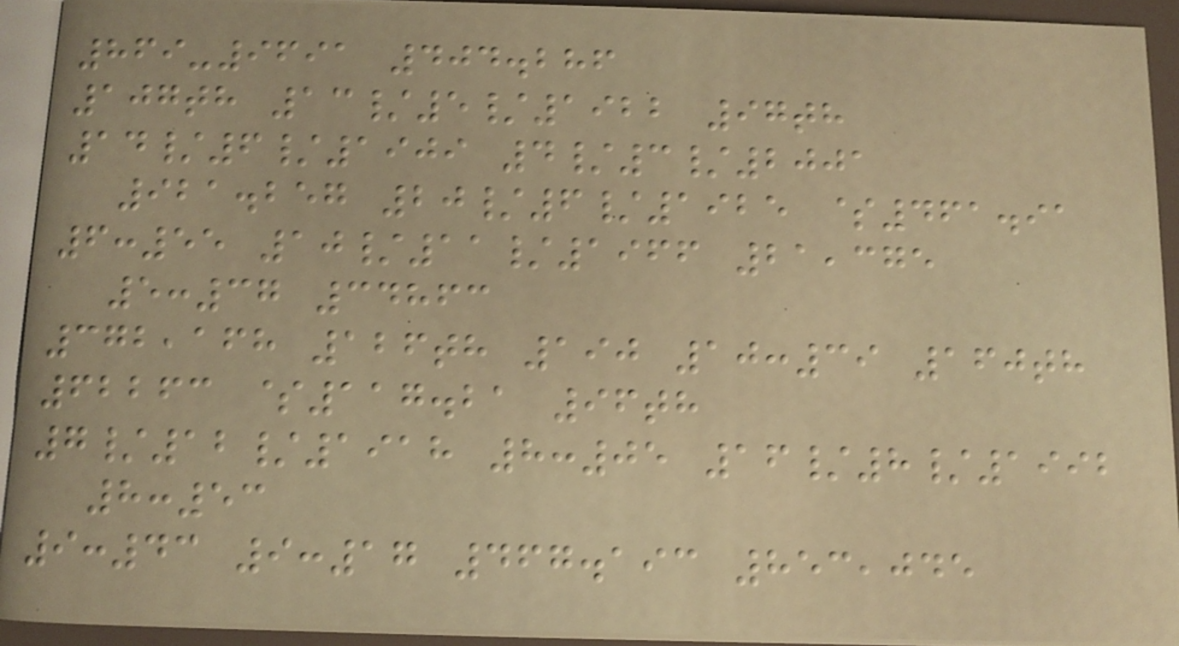869-9691 404.286
107th 13/5/1922 97th
14/6/1909 4/3/2001
921.257 20/6/1925 $461.91
6:55 10/11/1966 21,375
5:37 34863
372,168 126th 190 10:39 160th
62263 $117.21 96th
7/12/1918 8:05 16/8/1992
8:53
9:43 9:17 467.193 853,045
